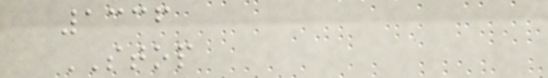1336
STOP
